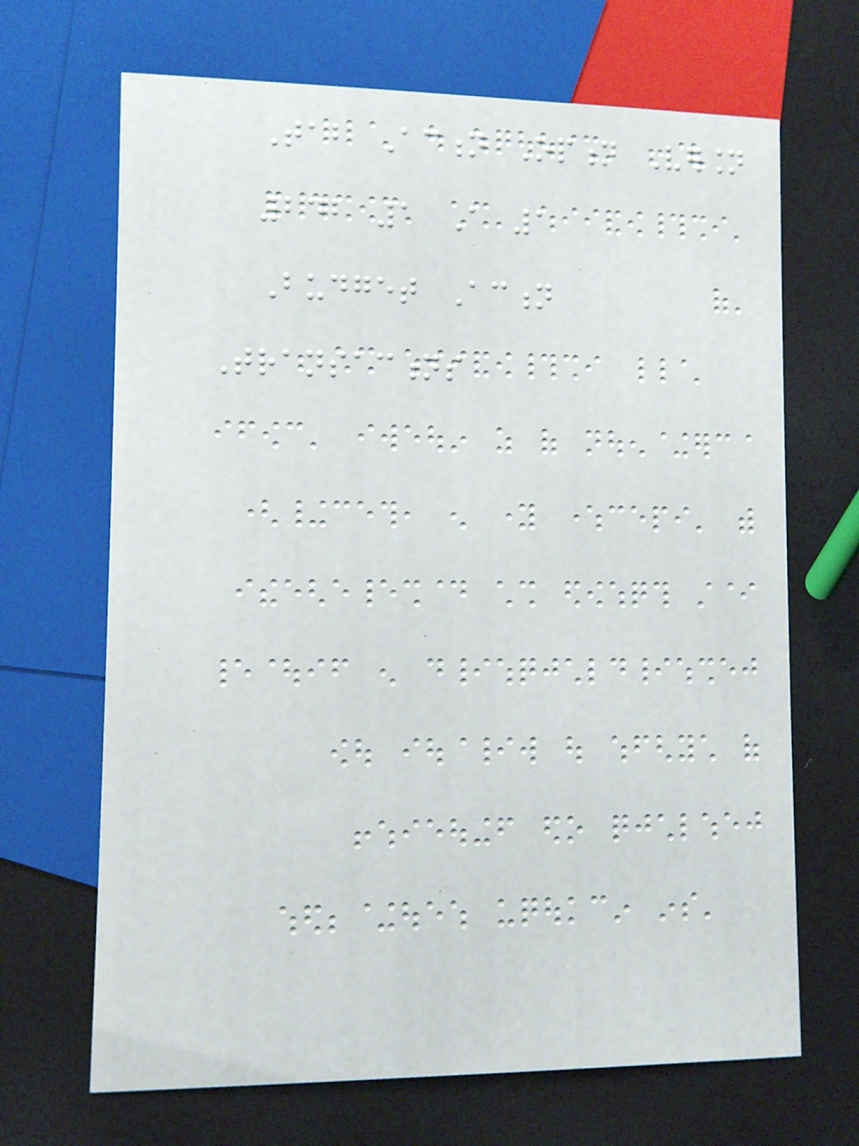Tab Action Option Version
242 1 A 1
Budget Action
Transactions
